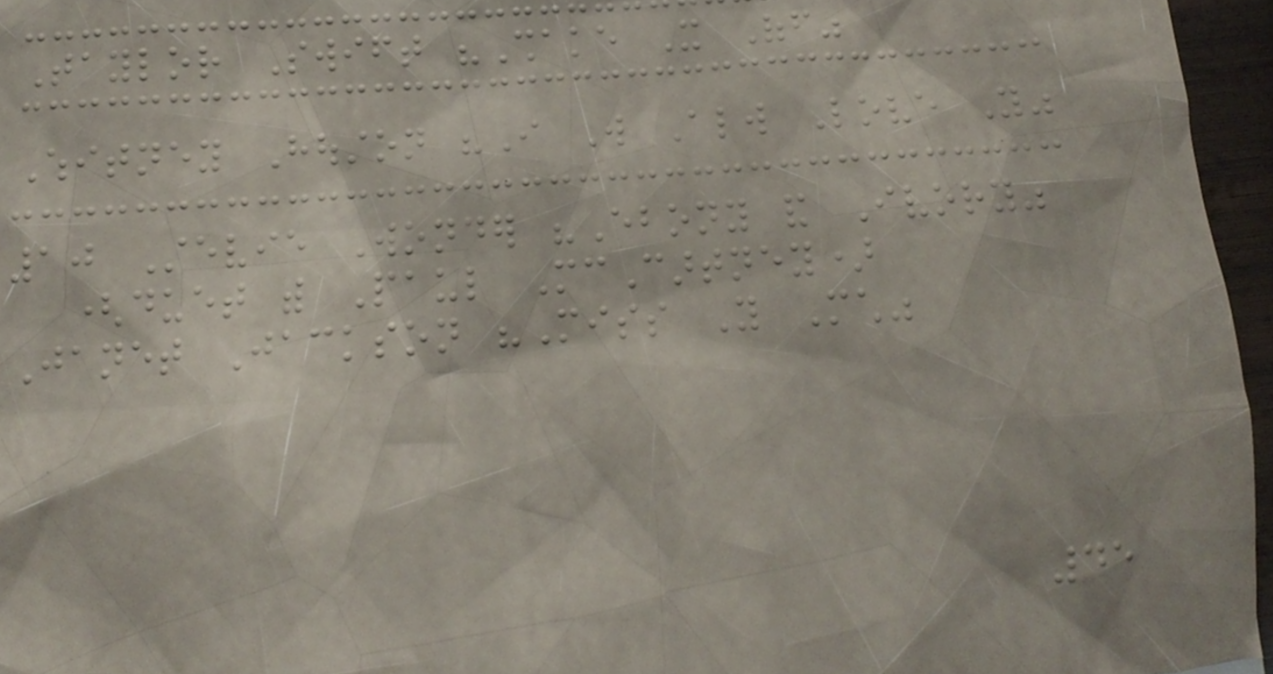Taylor Swift "Shake It Off"
Whitney Houston "I Will Always Love You"
10 Stevie Wonder "Ebony and Ivory"
(duet with Paul McCartney)
Janet Jackson "Miss You Much"
45
